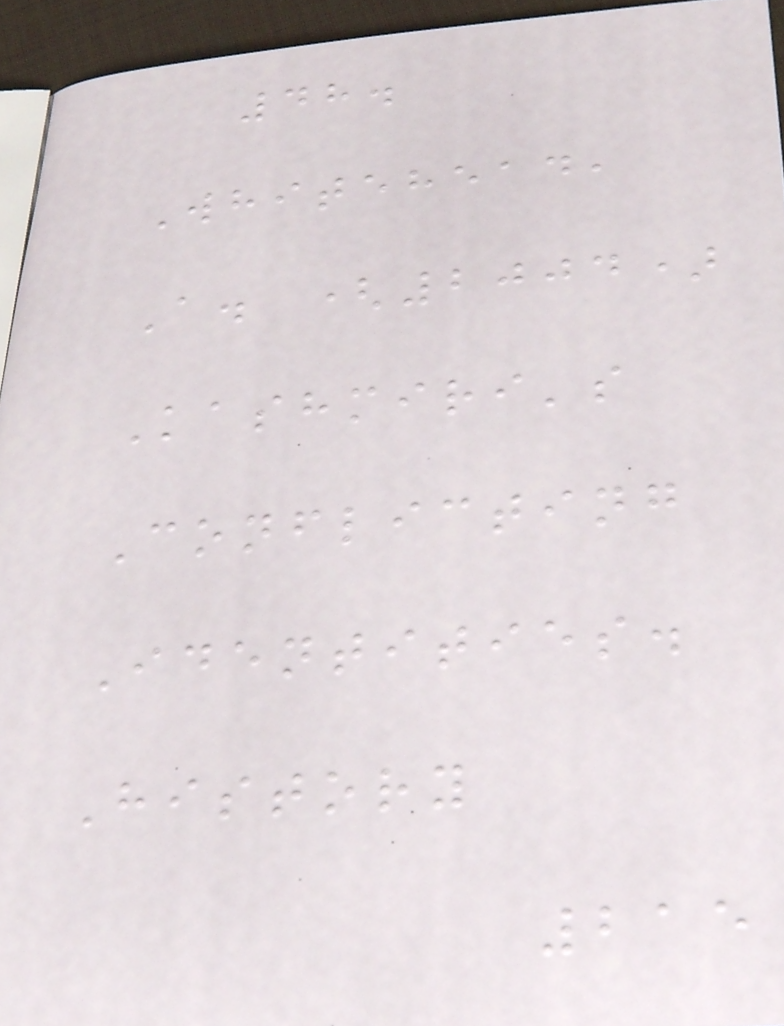48.
Whitehead,
A. (2004)
Kashmiri's
Conflicting
Identities.
History
215
